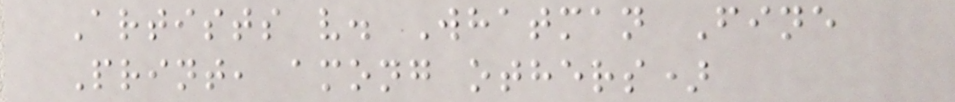Artists v. Whatman Fine
Print, among others)
